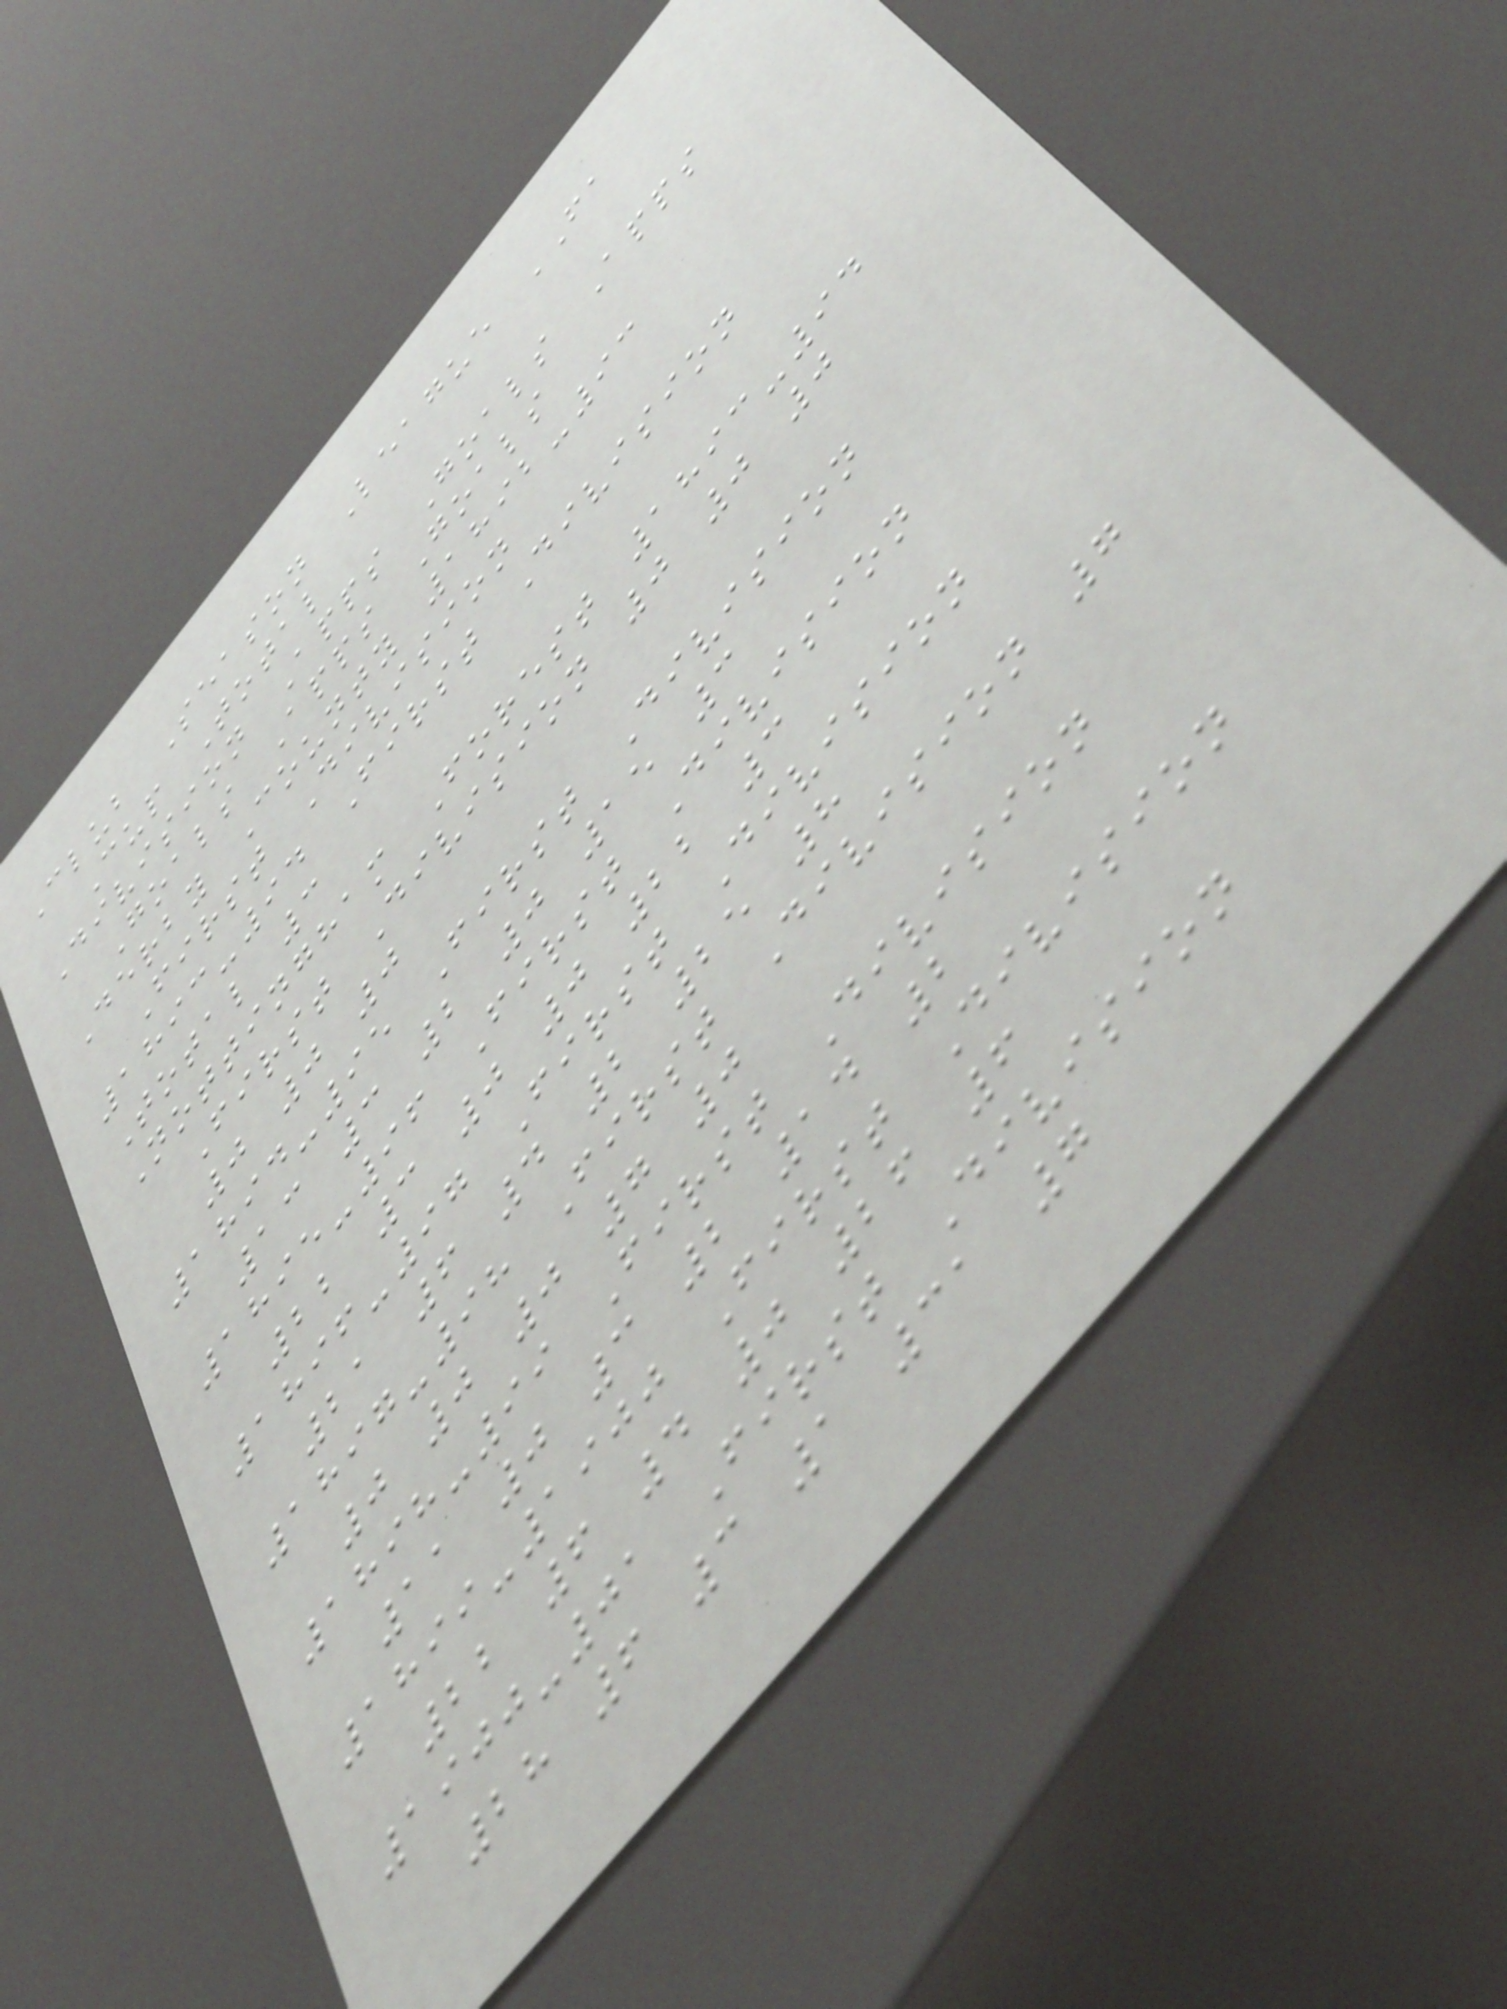Club Season League FA
Cup Total
Division Apps Goals Apps
Goals Apps Goals
Derby County 1892-93
First Division
1893-94 First Division
Total 3
Nottingham Forest 1893-94
First Division 0 0 0
0 0 0
1894-95 First Division
13 3 2 0 15 3
1895-96 First Division
22 3 0 0 22 3
1896-97 First Division
21 6 4 2 25 8
1897-98 First Division 7
0 0 0 7 0
1898-99 First Division
11 0 3 2 14 2
1899-1900 First Division
22 6 4 0 26 6
1900-01 First Division
28 6 3 1 31 7
